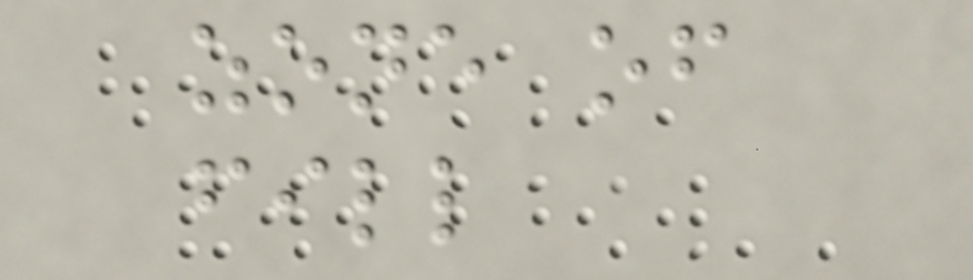zone of
fill
